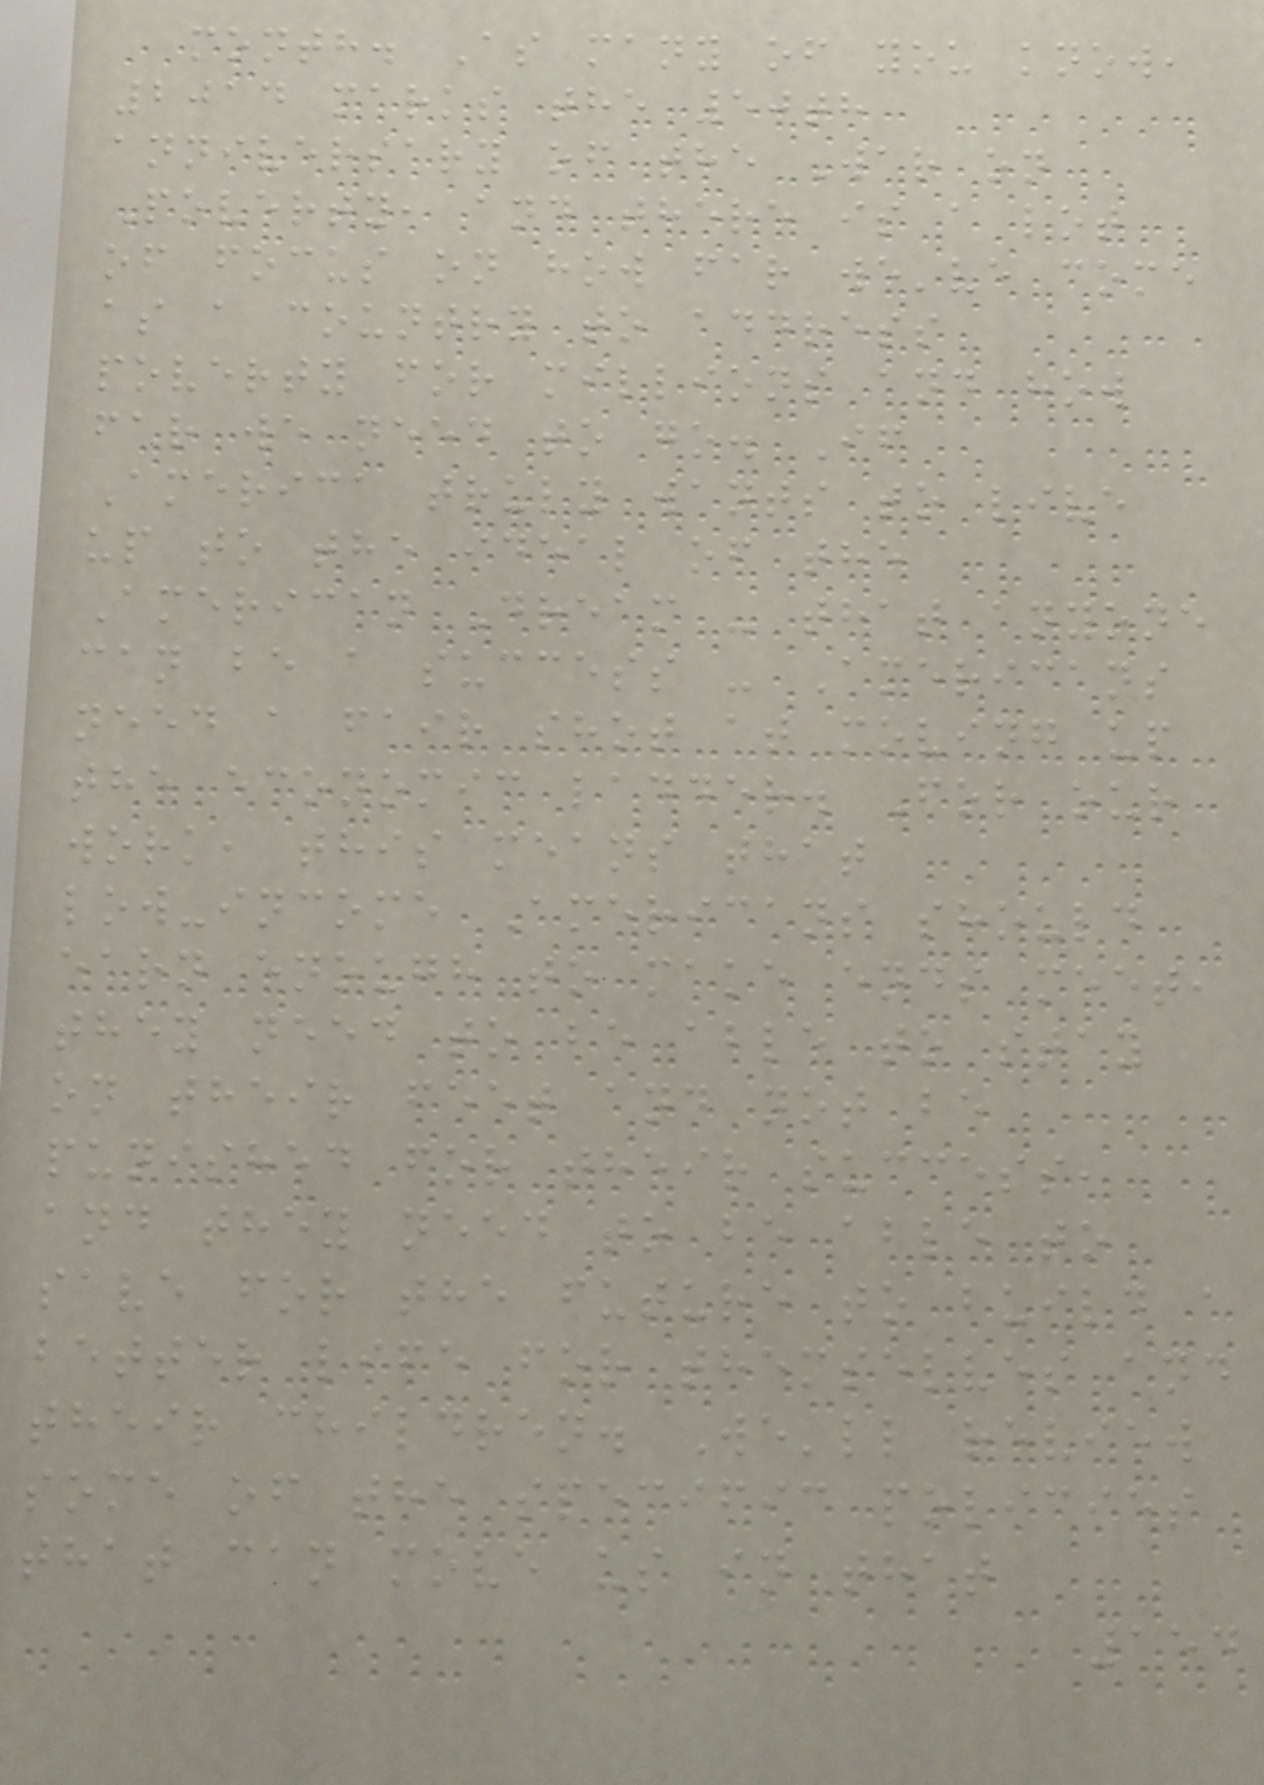month. As many of you know,
2014 marks the 50th
anniversary of the War on
Poverty, and there is a lot
of focus on how far we've come
as a country to address
poverty for millions and how
far we need to go. If
America truly wants to live
up to the ideal of the
American Dream - that anyone
can be a success - Americans
need a fair shot at moving up
the economic ladder. For our
work, this means that
low-income Americans should
earn enough to make ends meet,
they need to be able to stay
on their feet and not be
punished for their success,
and they need to be able to
save for the future to build a
better life for themselves and
their children. We'll review
some of the specific policies
that can move us in that
154
